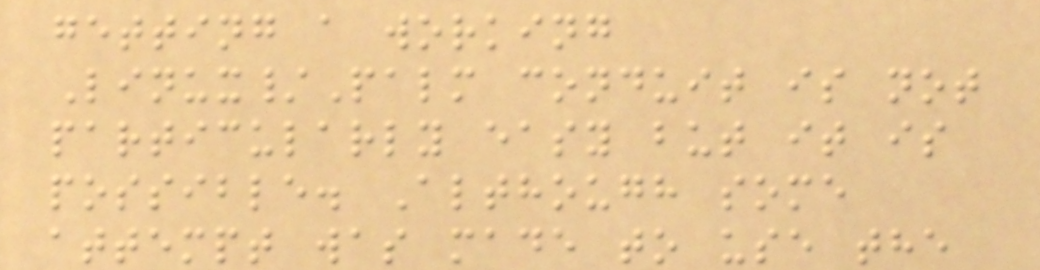getting a working
Linux/Palm conduit is not
particularly easy but it is
possible. Although some
attempt was made to use the
